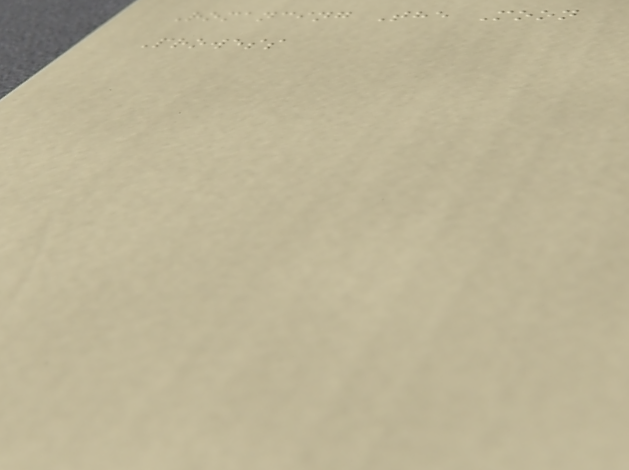Romancing The Moon
Prowess
